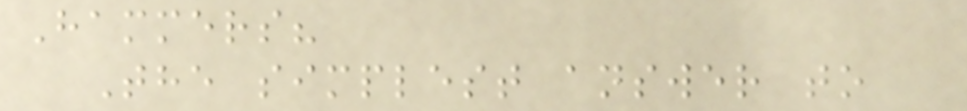Hammers?
The simplest answer to
